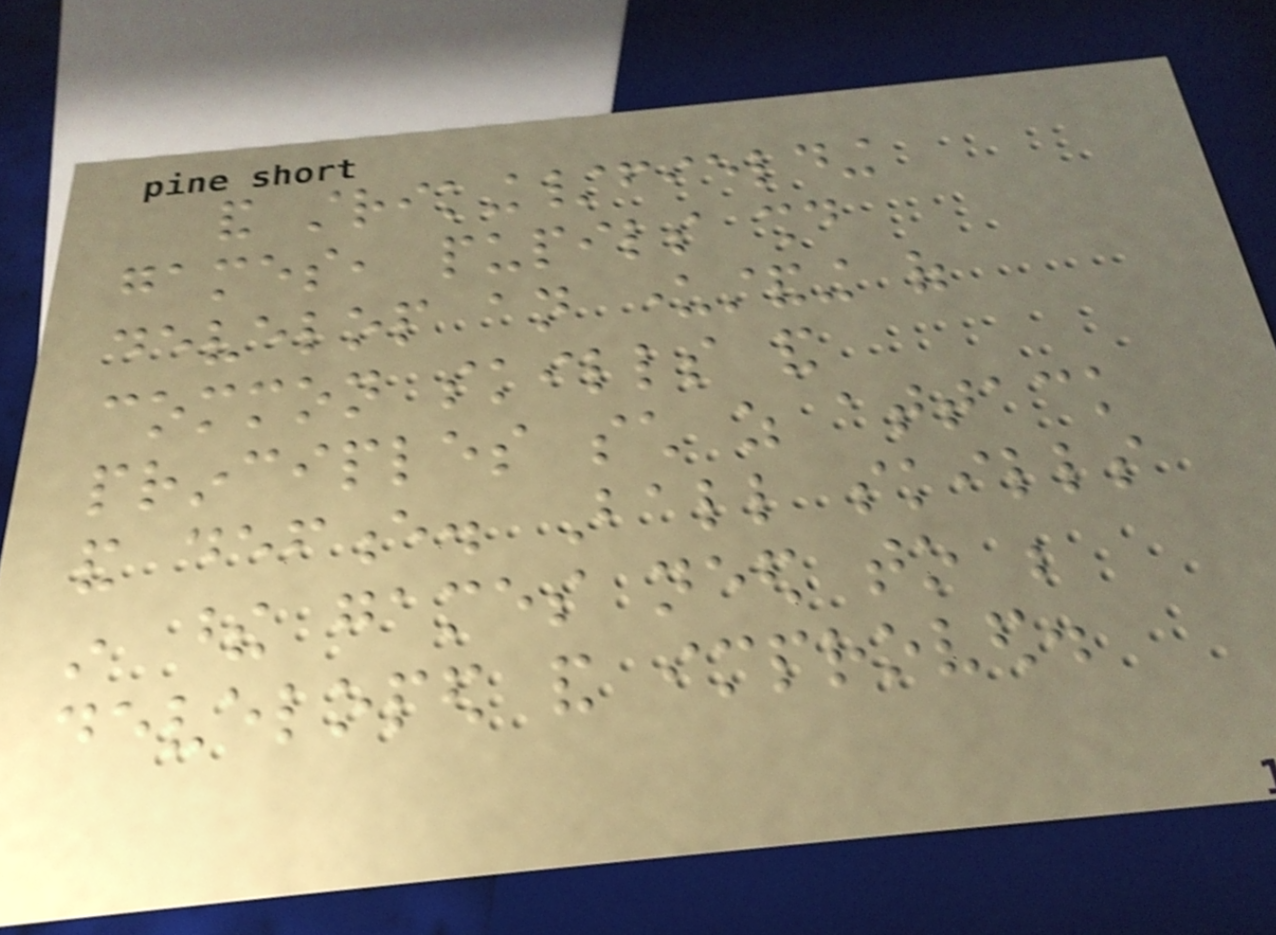and striking/fielding
games, pupils should
develop an understanding of
common skills and
principles such as attack
and defence. Ball skills
in these games need to be
developed and improved.
